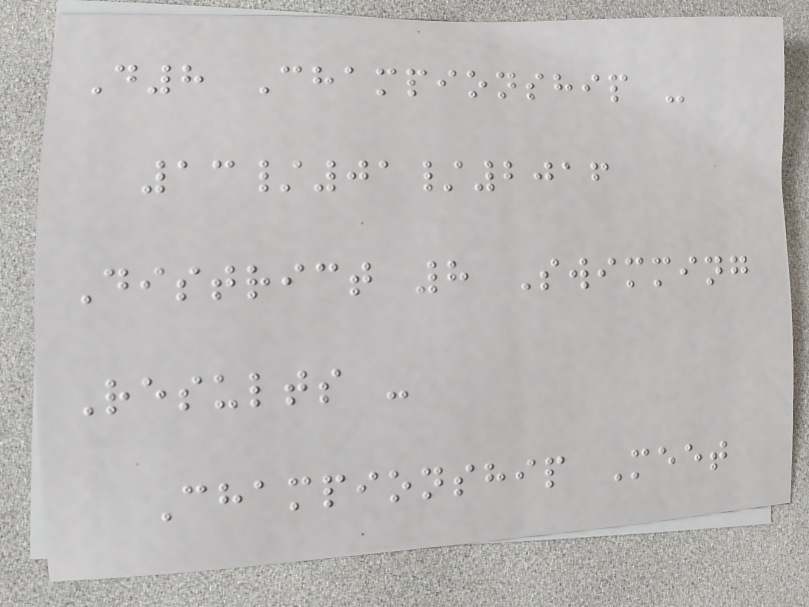D8 Championship -
13/01/2016
District 8 Swimming
Results -
Championship Meet
